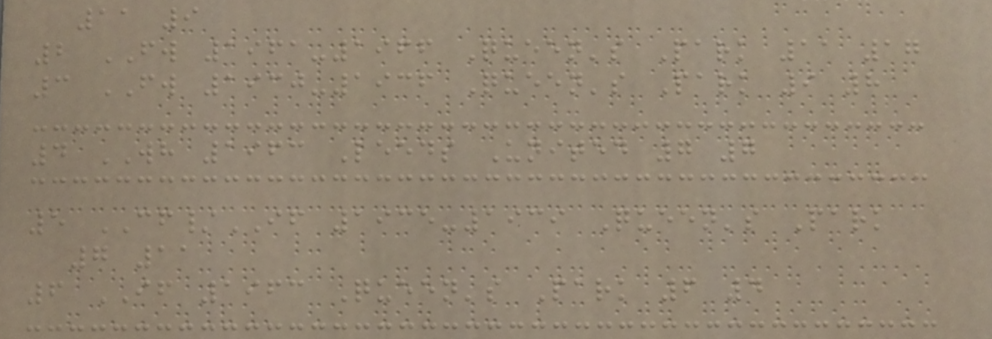11 9
2 FW 1961-1966 Queen's Park 11 17
3 FW 1930-1936 Queen's Park 9 8
4 WH 1963 Leeds United 7 7
5 CF/IF 1935-1939 Queen's Park
7 11
6 IF 1963 Queen's Park 6 4
